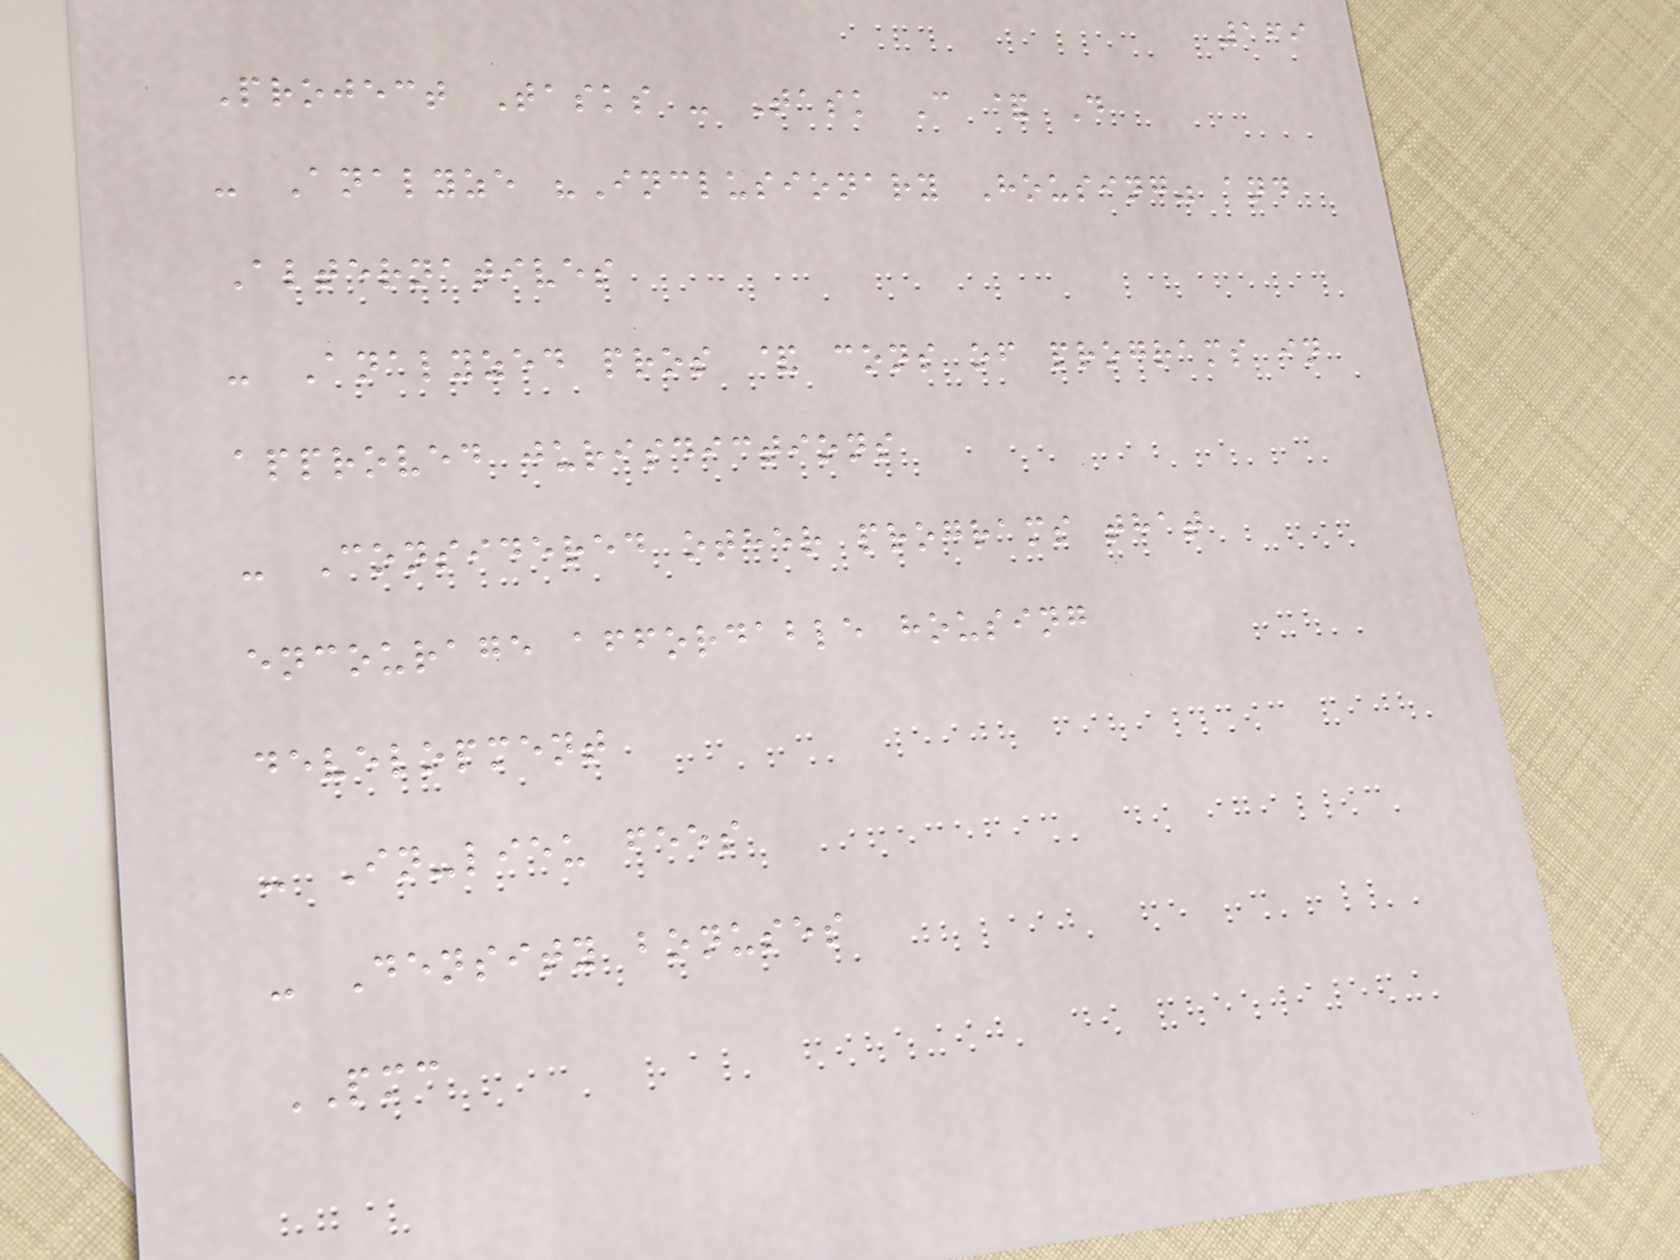169
Project Tasks - Task C & D
- Analyze "Inclusionary Housing" and
Alternatives
- Analyzed pros & cons of programs in
approved jurisdictions
- Considered other programs that
encourage affordable housing
development
- In-lieu fees
- Density bonuses
PMC
